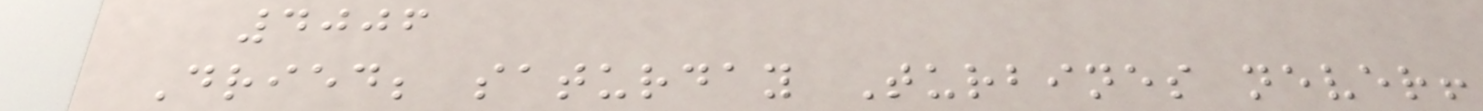4006
Dried; saturday Turbines never!
